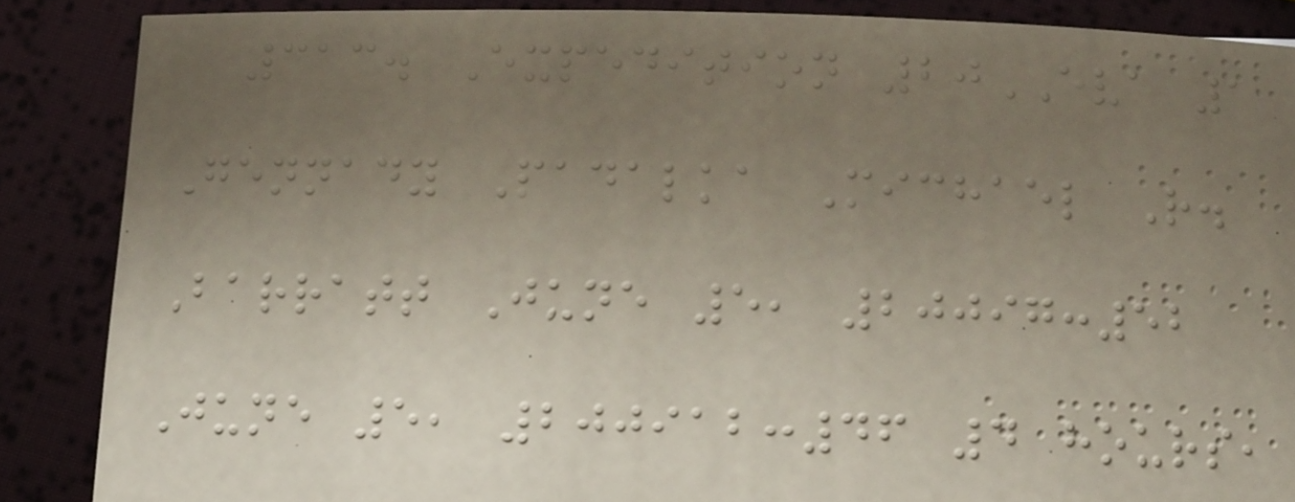313. Expedition 20EVA 1
Gennady Padalka Michael R.
Barratt June 5, 20097:52
June 5, 200912:46 4 hours,
